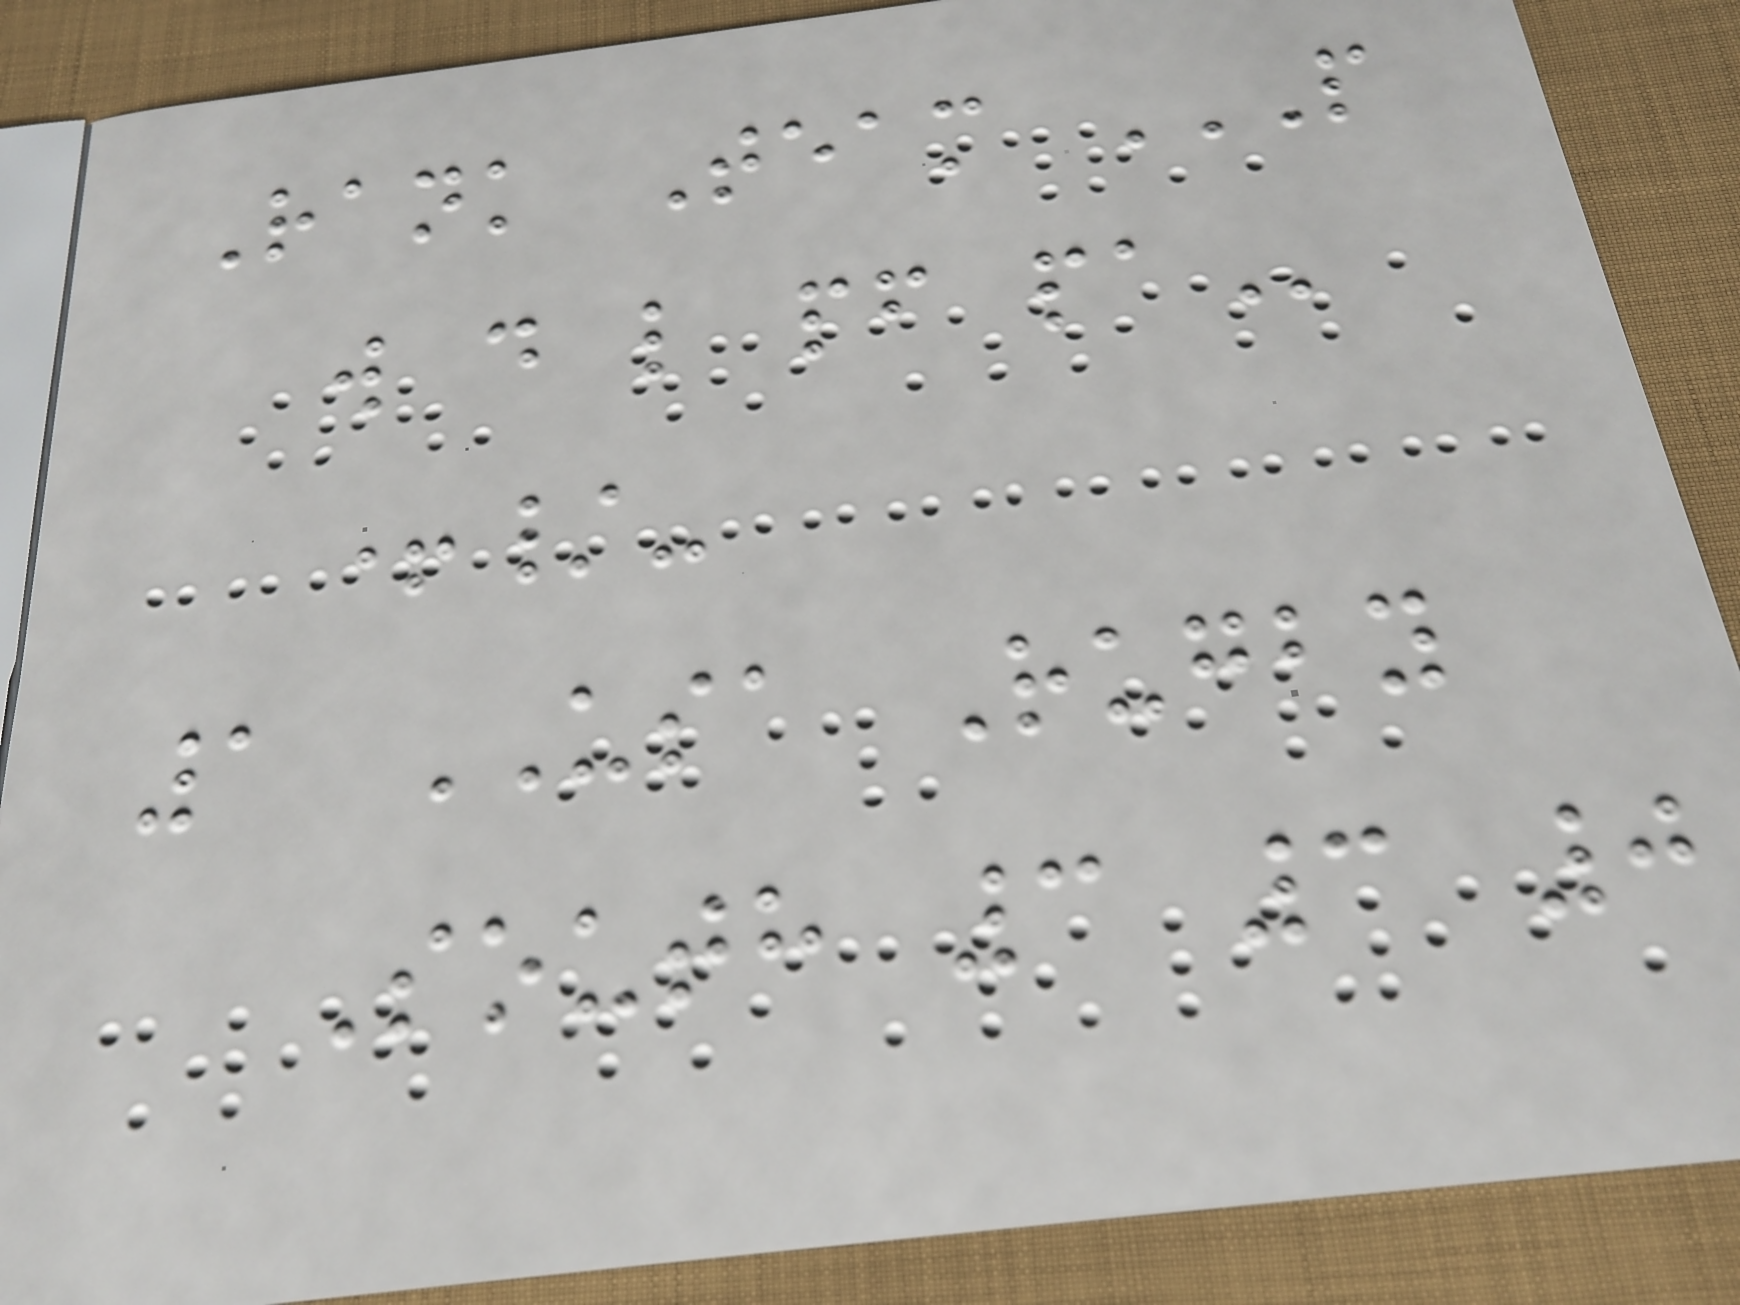Rank Team P
W D L PF PA
+/-
1 USA Rugby
South 3 3 0
